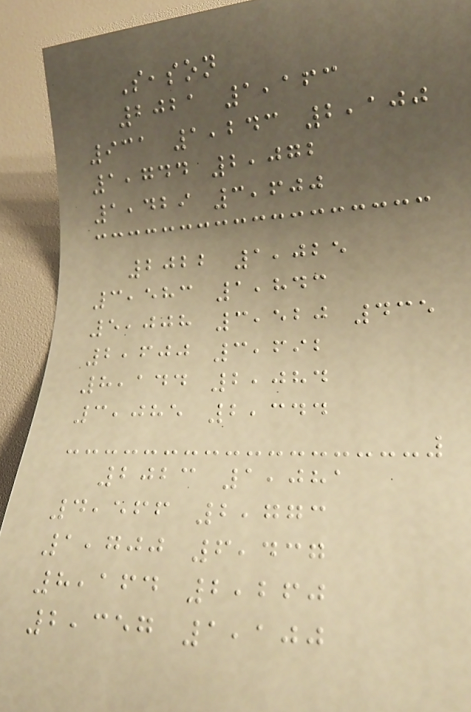Season
2021 1,163
931 1,243 2,100
1,744 2,072
1,429 3,600
2022 1,025
3,583 1,843
5,008 3,520 435
2,600 3,692
8,144 2,084
3,085 2,344
2023 1,081
4,566 2,773
1,700 6,437
8,164 2,260
2,357 1,100
